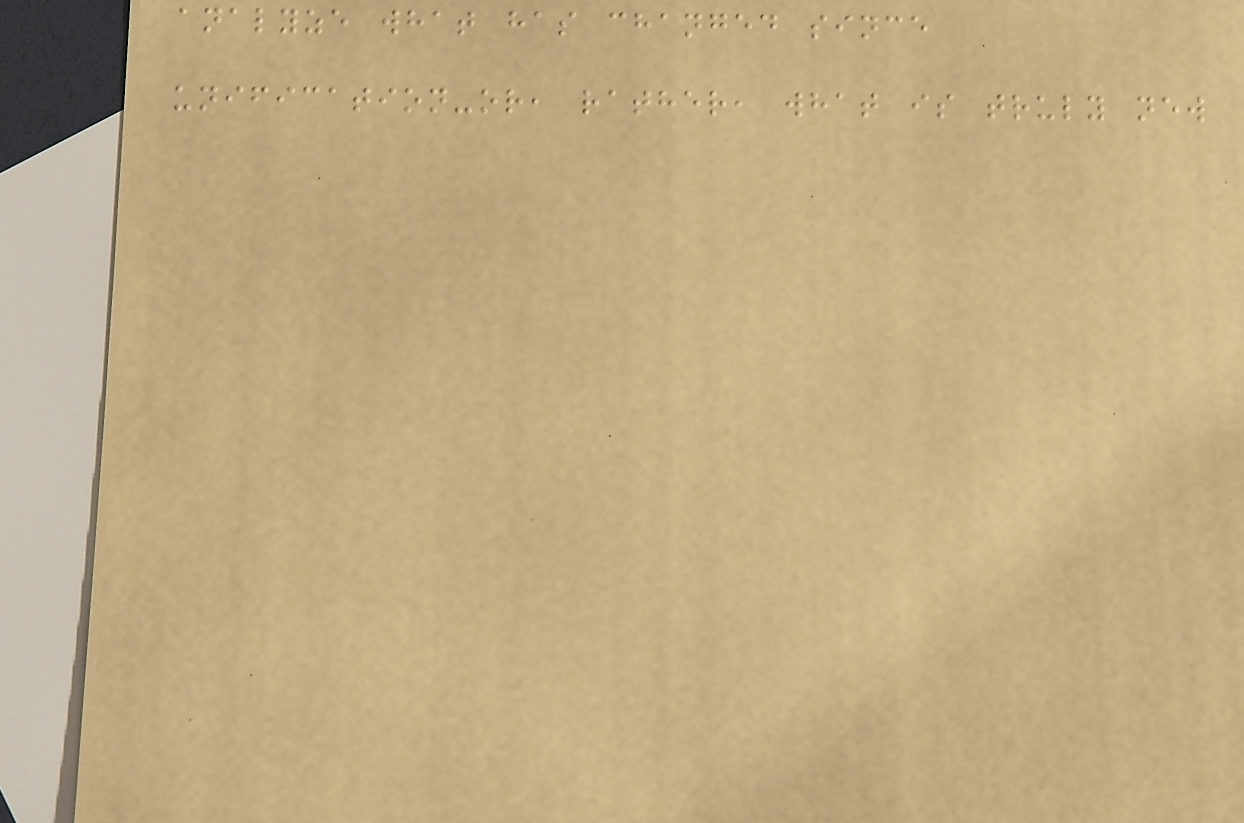analyze what has changed since
unification-or, rather, what is truly new
